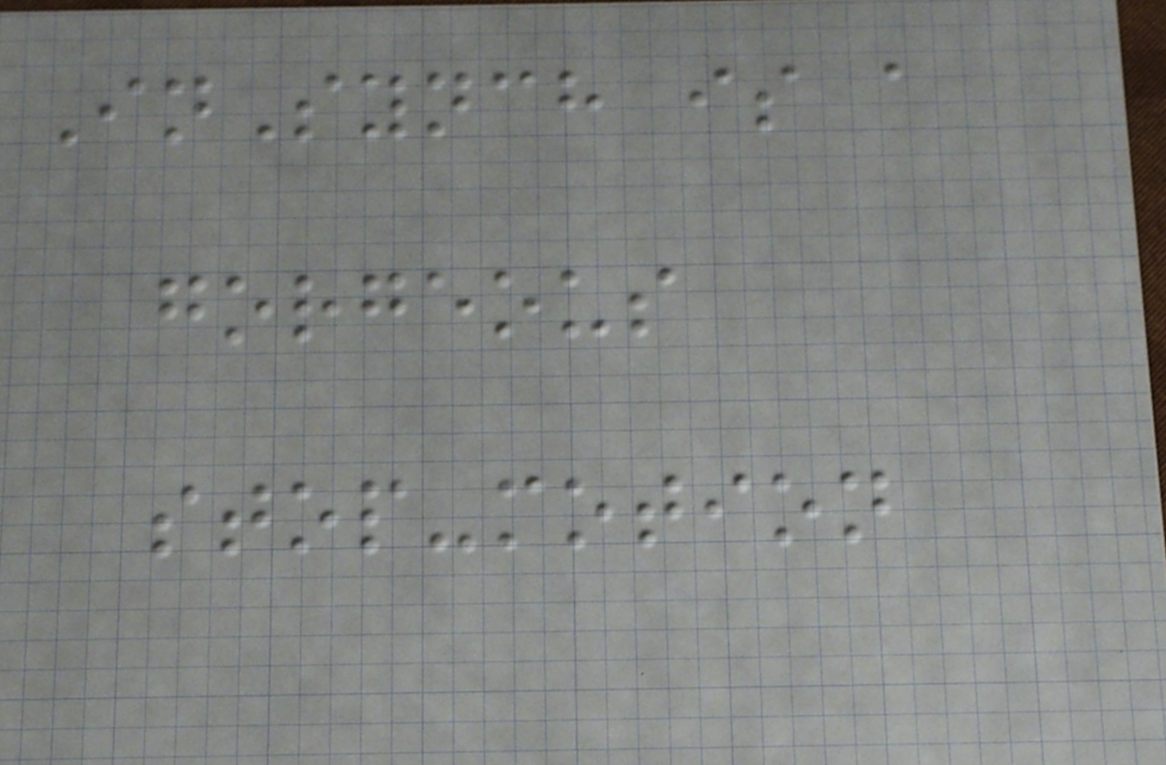InSynch is a
gorgeous
stop-motion
